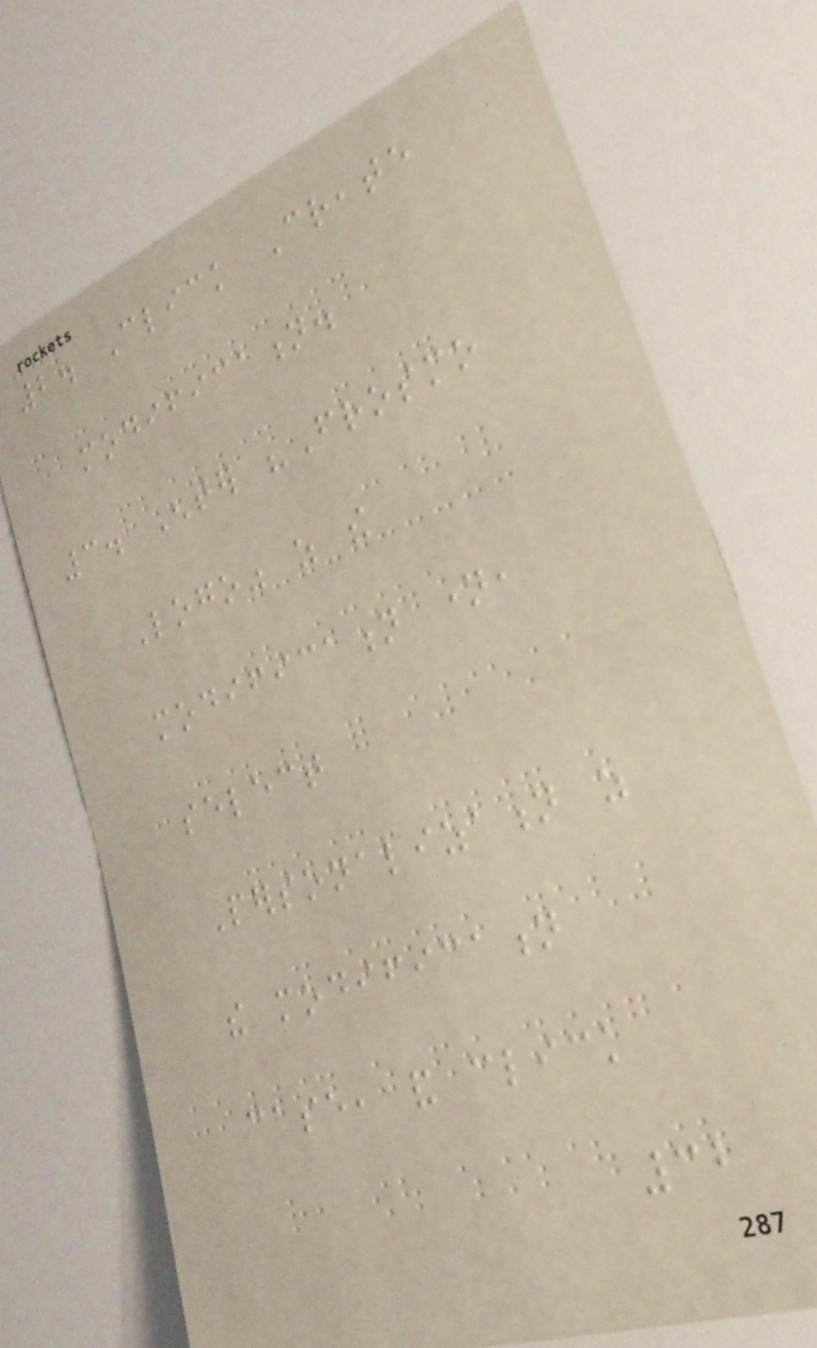2. Click Create
modification.
3. Enter "Frosmo
Logo" as the
modification name,
select
Personalization as
the modification
case, and click
32
